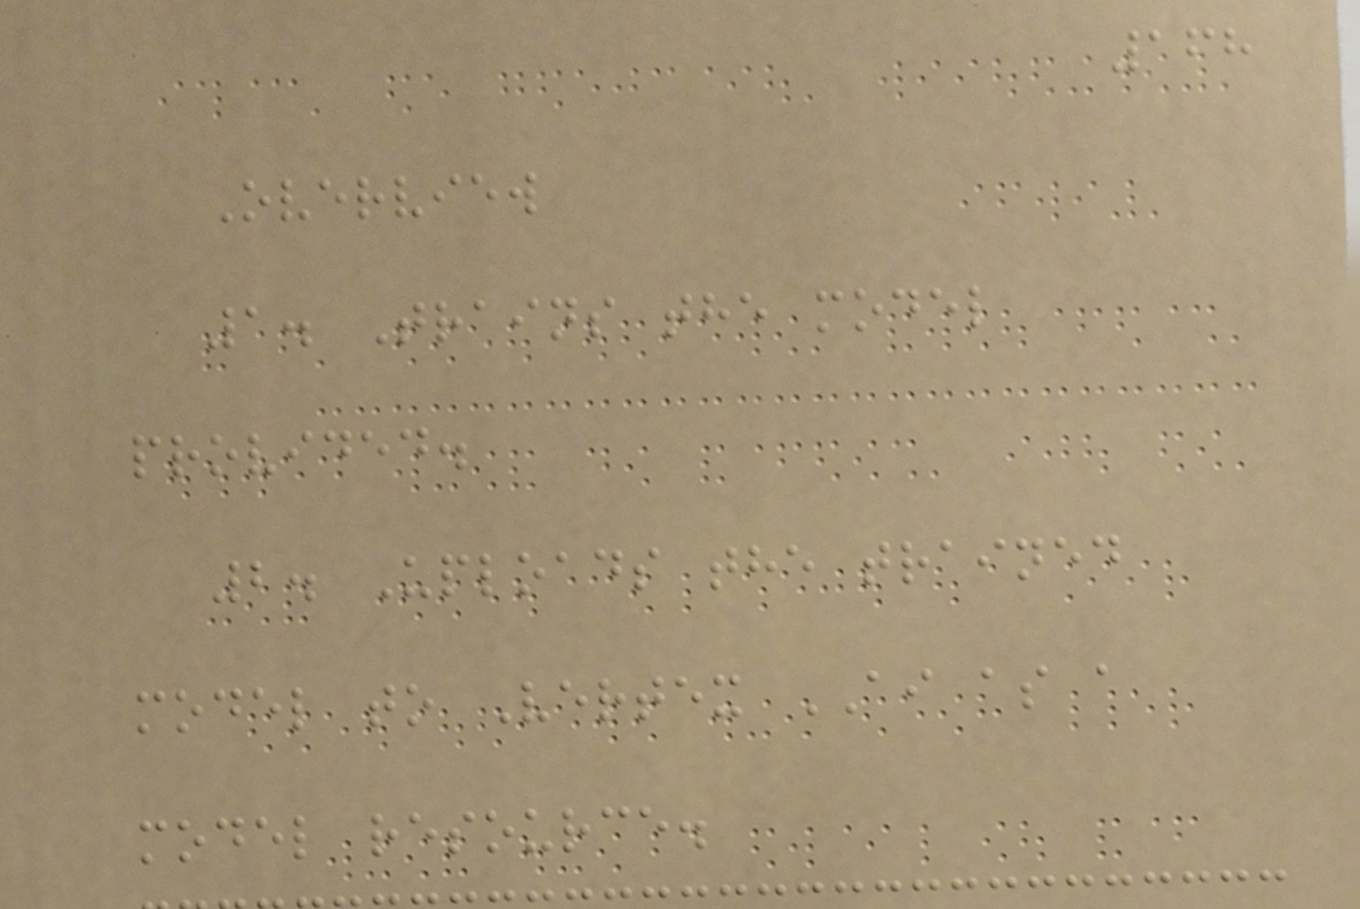168
Overview
1. Trains the model
provided.
2. Uploads the trained
model to Vertex AI as a
model resource.
